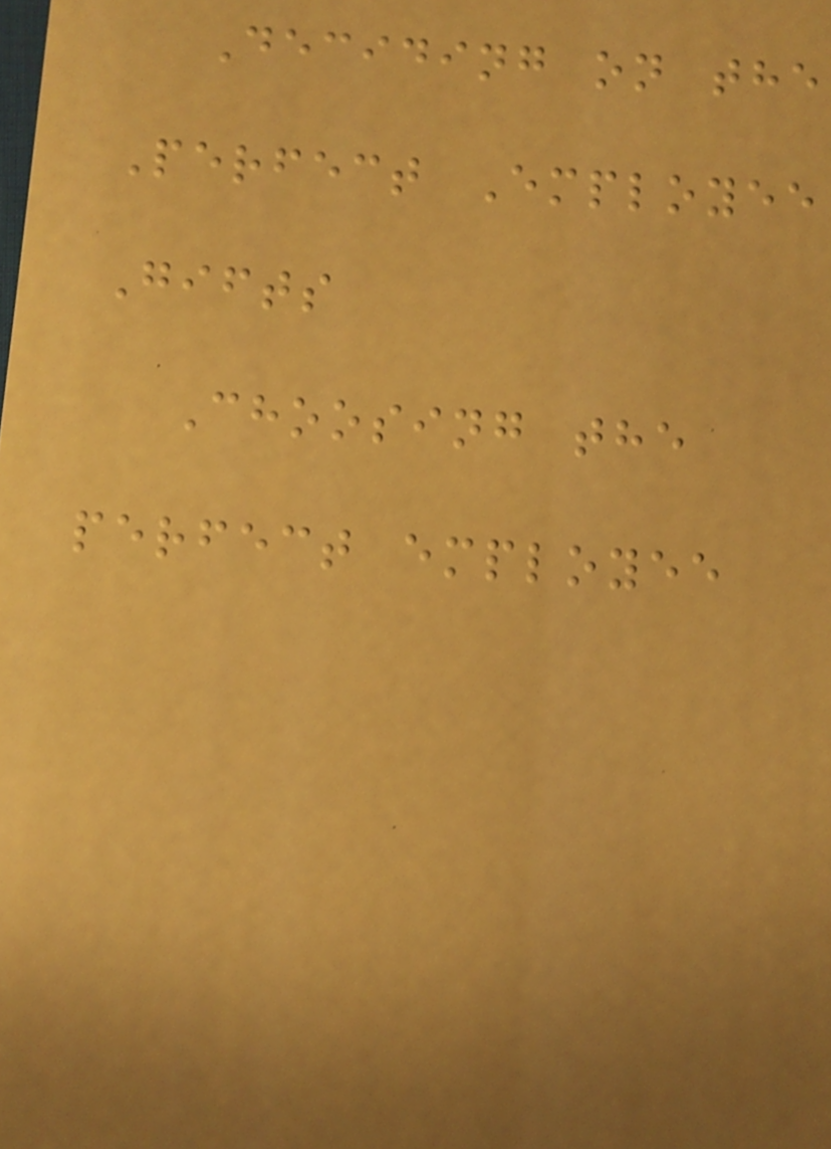Deciding on the
Perfect Employee
Gifts
Choosing the
perfect employee
